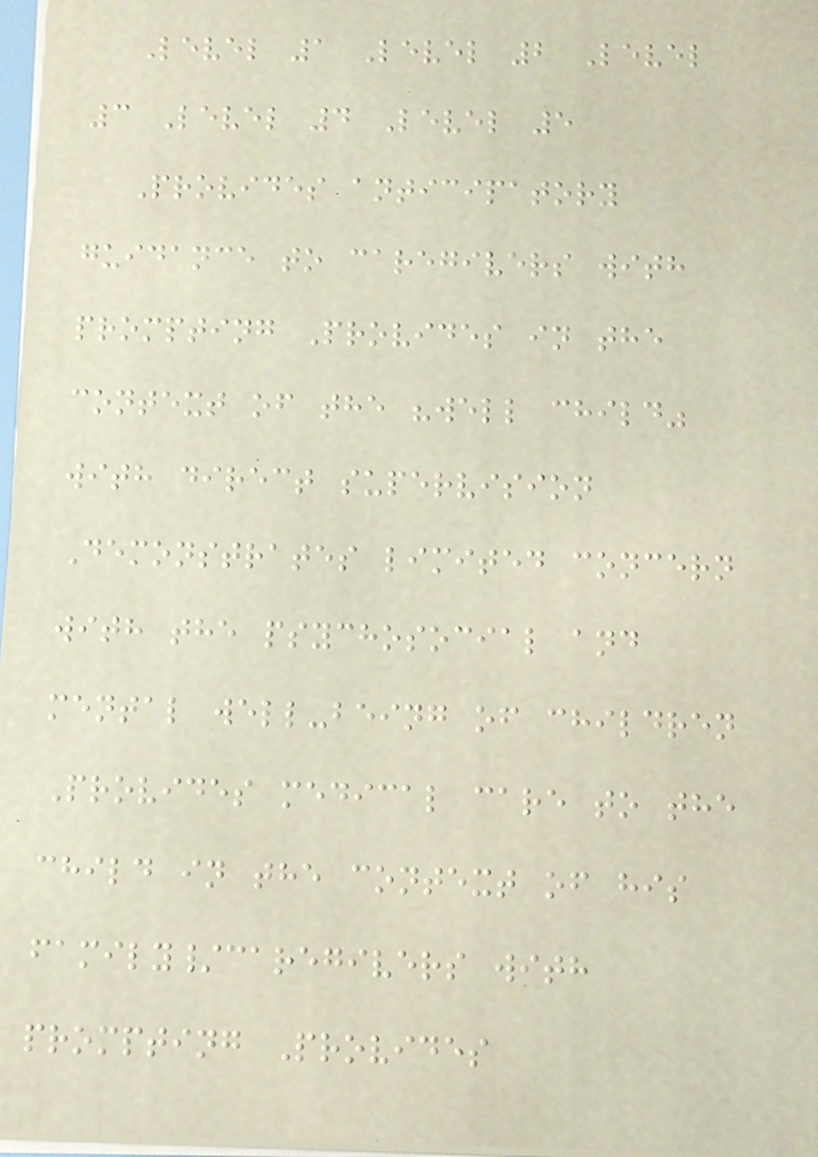Level 1 Level 2 Level
3 Level 4 Level 5
Provides anticipatory
guidance to caregivers with
prompting Provides in the
context of the "well child"
with direct supervision
Demonstrates limited concern
with the psychosocial and
mental well-being of children
Provides medical care to the
child in the context of his
family/caregivers with
prompting Provides
